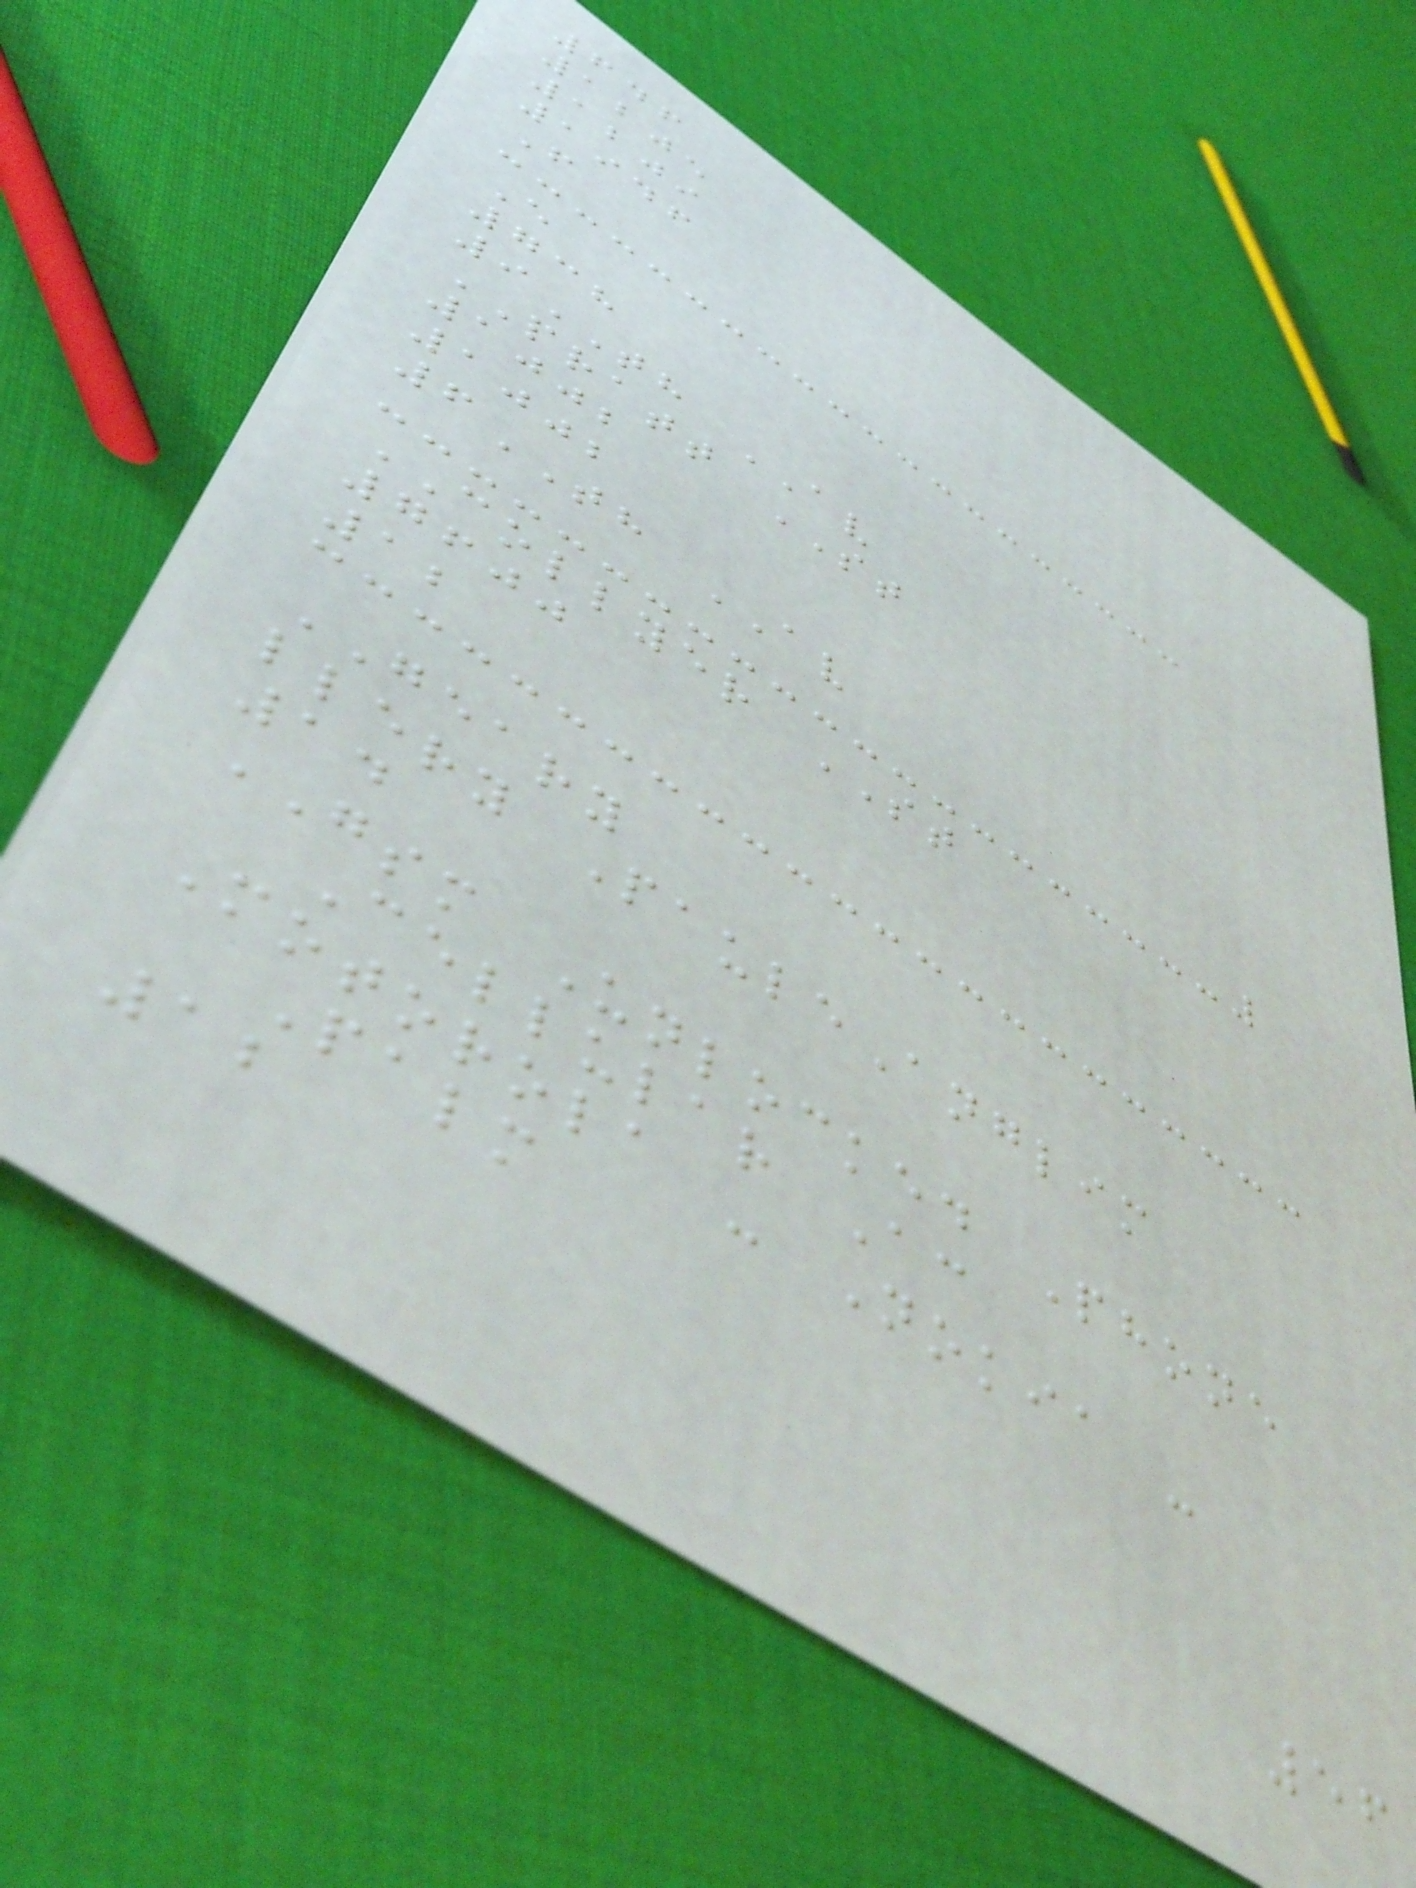646
1205
1209
1946
F
E
738
9TH AV
PRATT ST
1002
1002
6TH AV
COLLYER ST
7600
12
GEARY
llery PauleAnglim
14
GSM Unlocked Phone
Cellular Ac
Motorola - Nokia -
Palm
12
56
